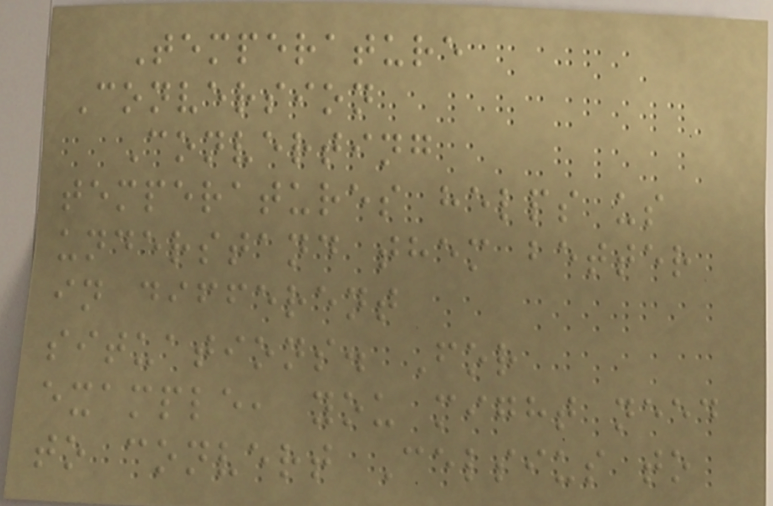Temperature
Conversion
Converting
temperatures helps us
understand them better
in different
situations. For
example, you might need
to convert Celsius to
